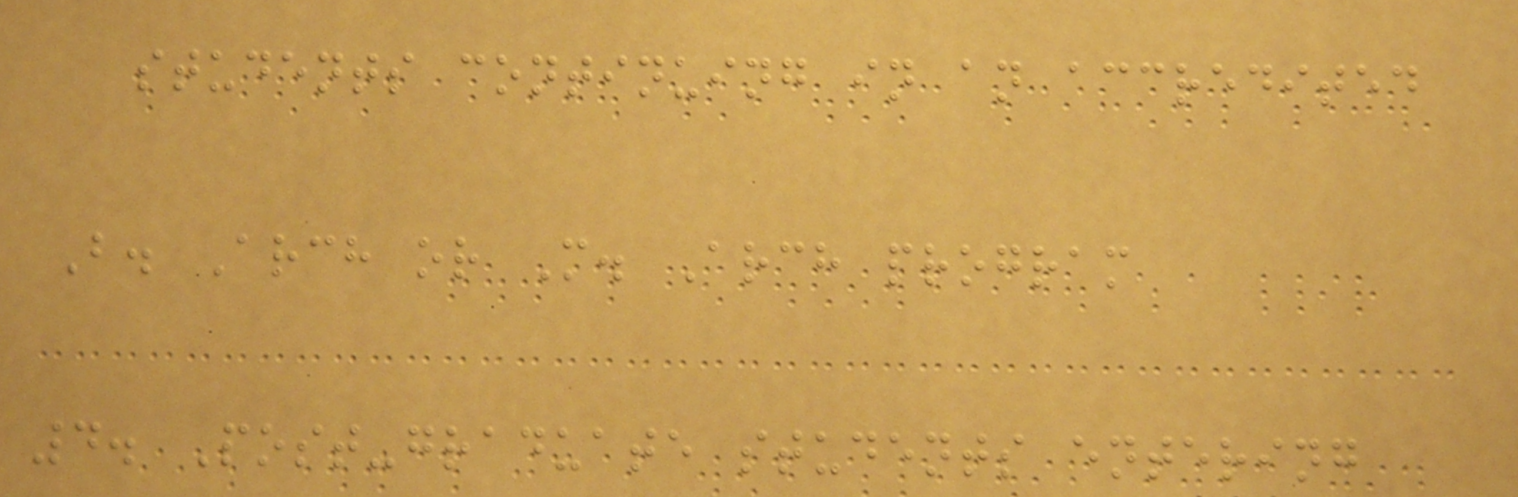students continuing in an accredited
B. Arch or M. Arch program
4. Post-graduate students entering
